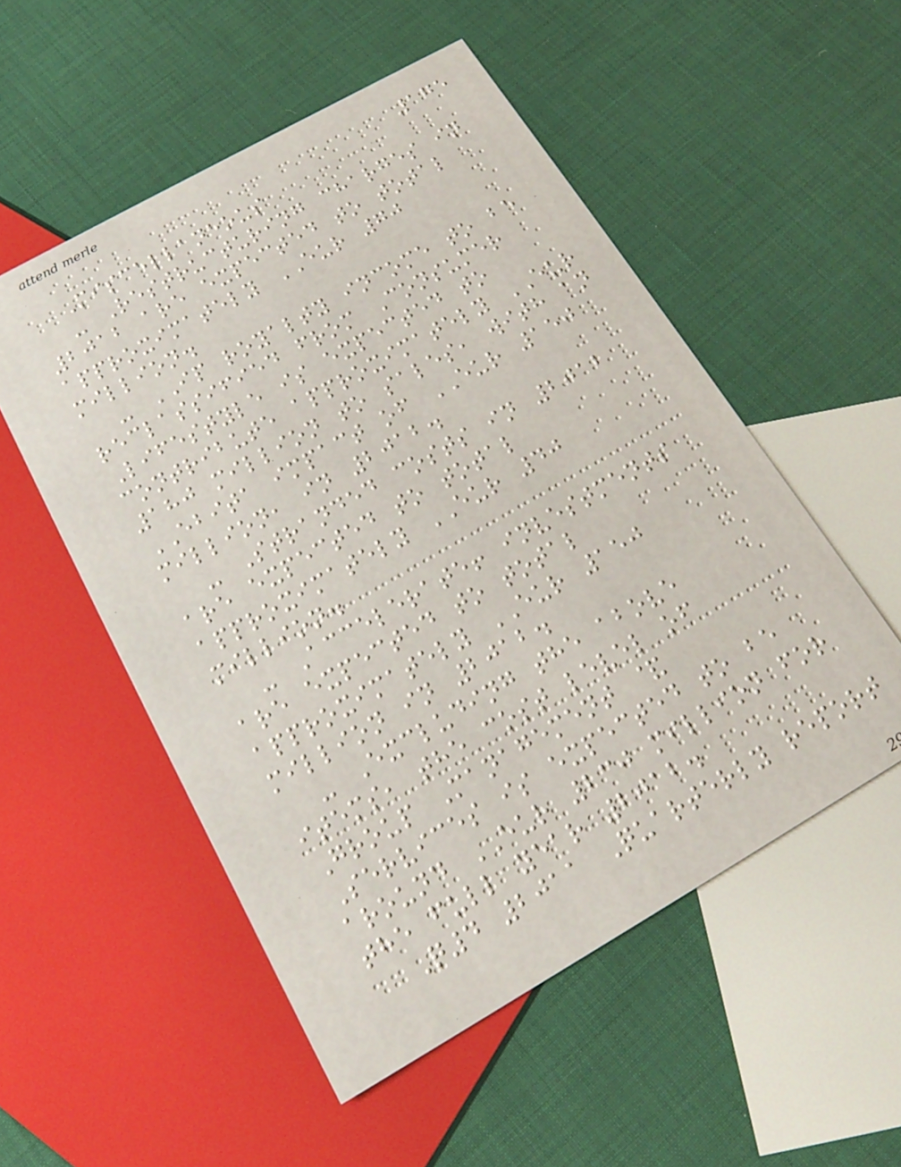175
Miscellaneous
- Restructuring charges in
2012 are expected to total
approximately EUR 70
million.
- IP royalty income to be
reclassified from Consumer
Lifestyle is expected to
contribute approximately EUR
180 million to sales, with an
EBITA impact of EUR 150
million, in 2012.
- Stranded costs in 2012
are expected to total
approximately EUR 40
million.
- Accelerate! investments
are expected to total
approximately EUR 150
million in 2012.
- Excluding the above
items, the cost level of
Group Management &
Services is expected to be
around EUR 230 million for
the full year 2012.
Q4 2011 Quarterly report
